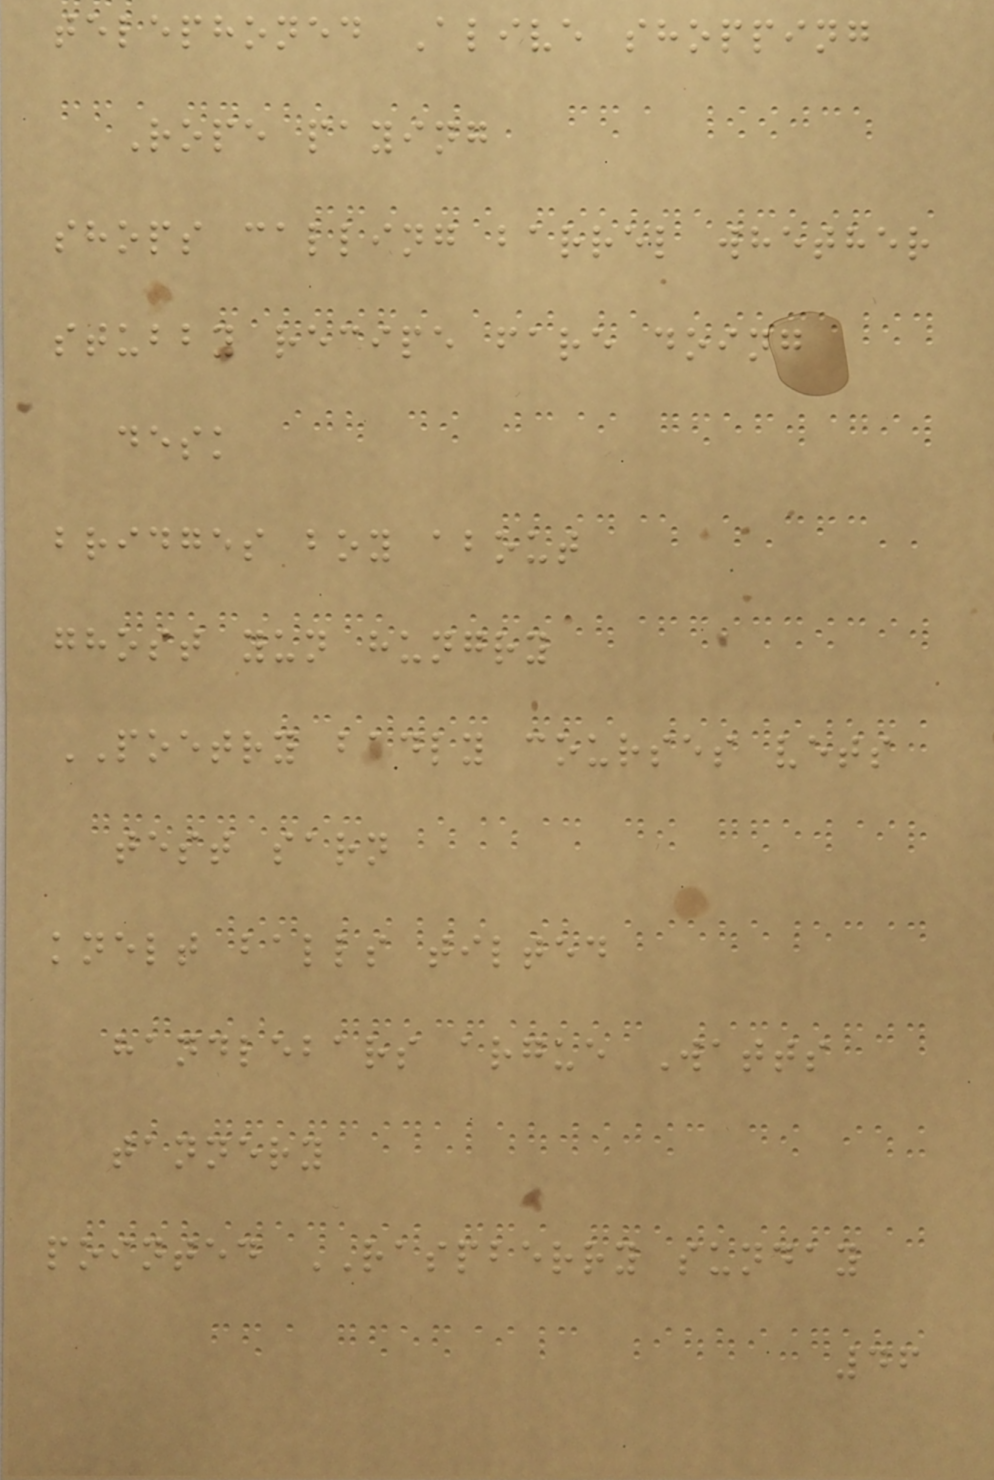telephoned Alive shopping
Rope paying
shops calling barrel whether
stubby recipe fare doing
desk
bridges boy about
ghost yun hungry
POETRY badly courses vets
test sarn
knelt balls tilted
handlebars argue Watts
tannery
pointed RASPBERRY sunday
46
